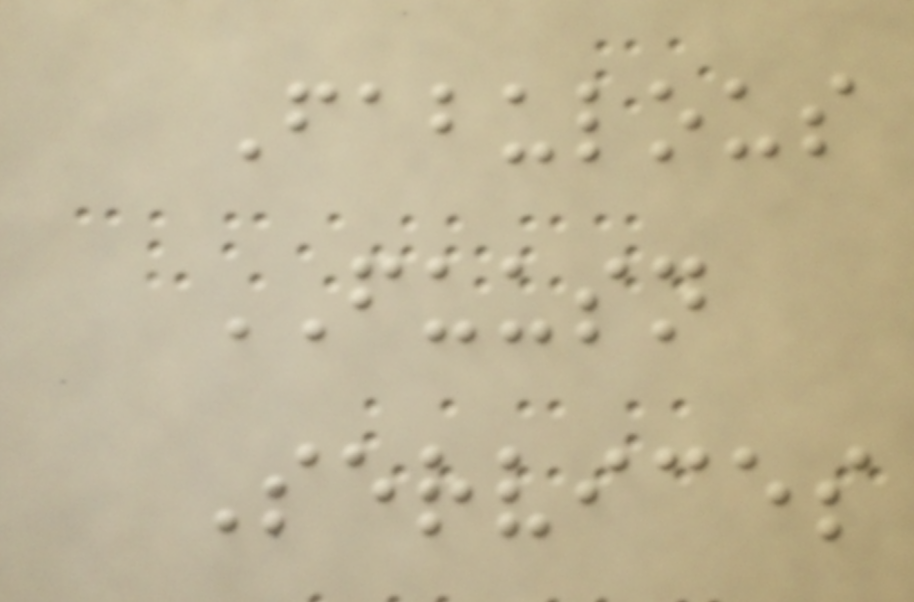Fabulous
FUUSN
Services
